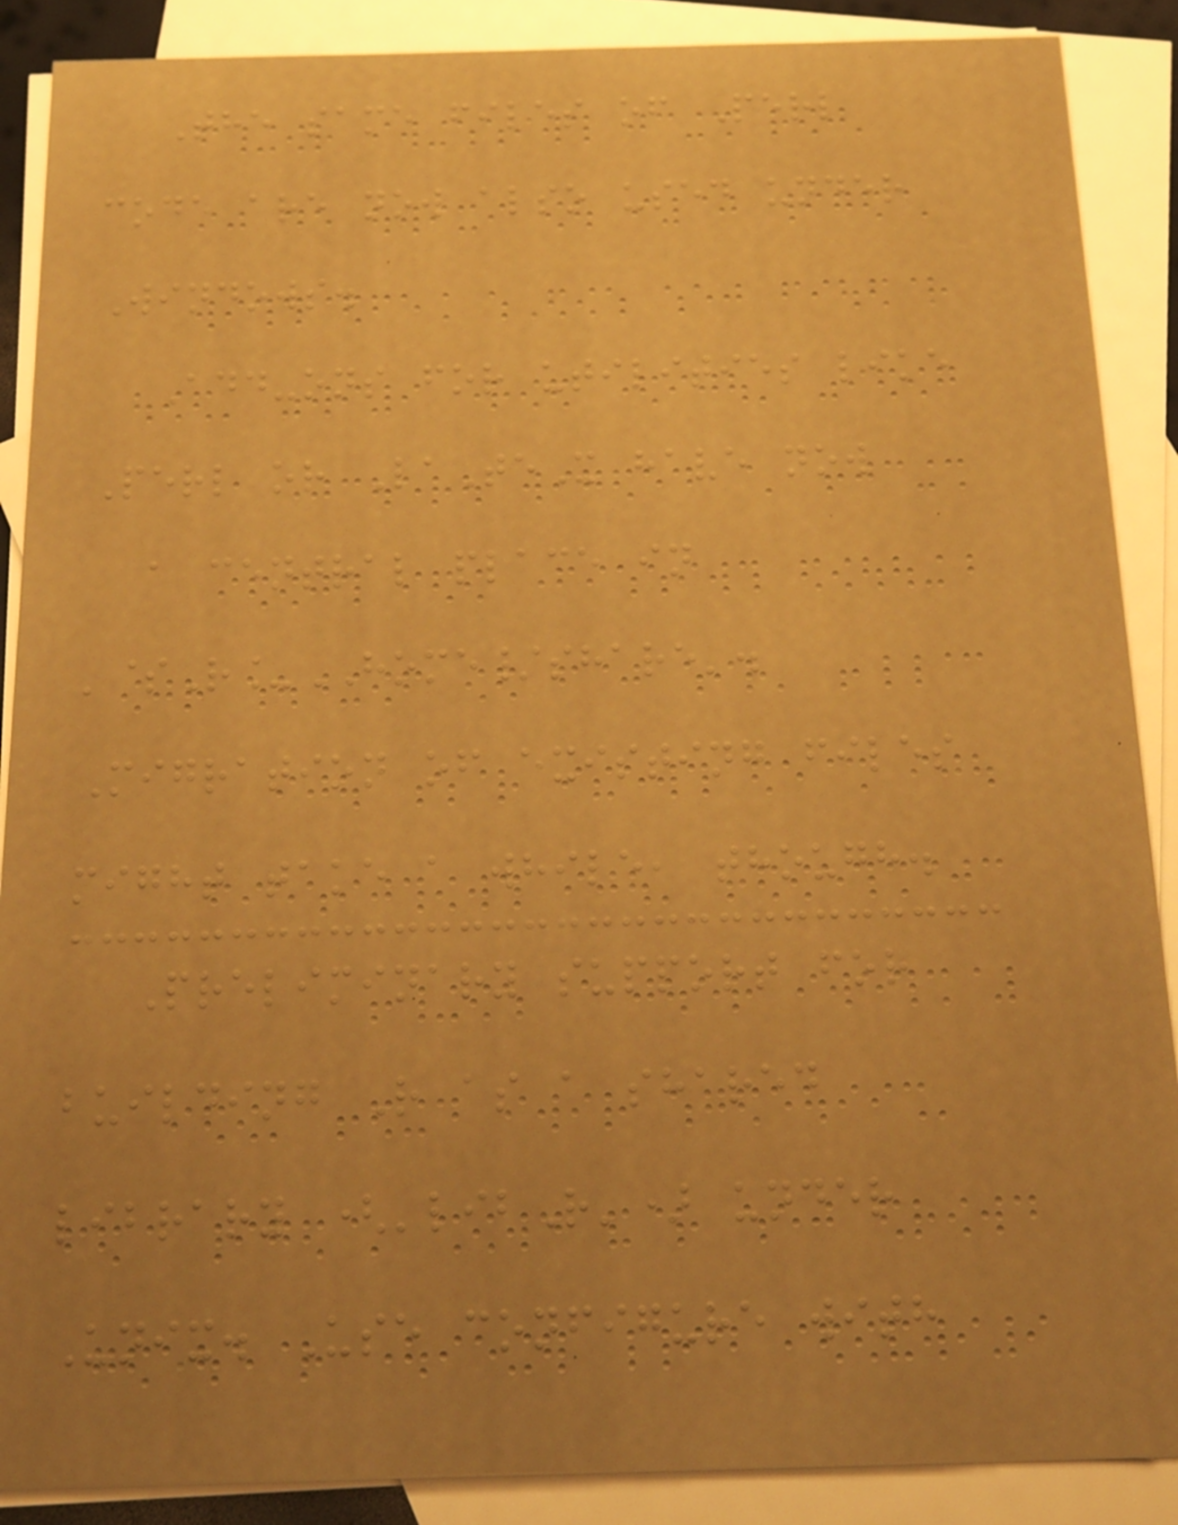The same files of Perl
code are now also used under
Windows.
Add-ons for utilities like
Perl or LaTeX have now
a central place in
'$R_HOME/share'.
Migration of existing files
might take a while, though.
Preliminary support for
building R as a shared
library ('libR') under
Unix. Use configure with
